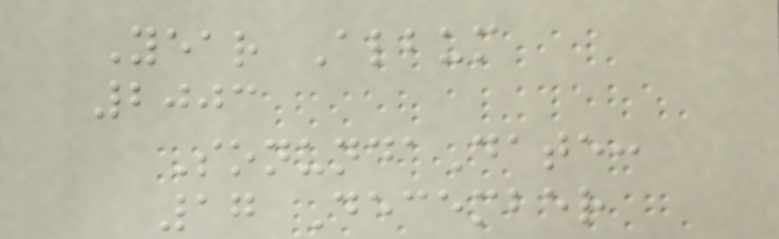Year Album
2003
SonundaDate:
17 December
